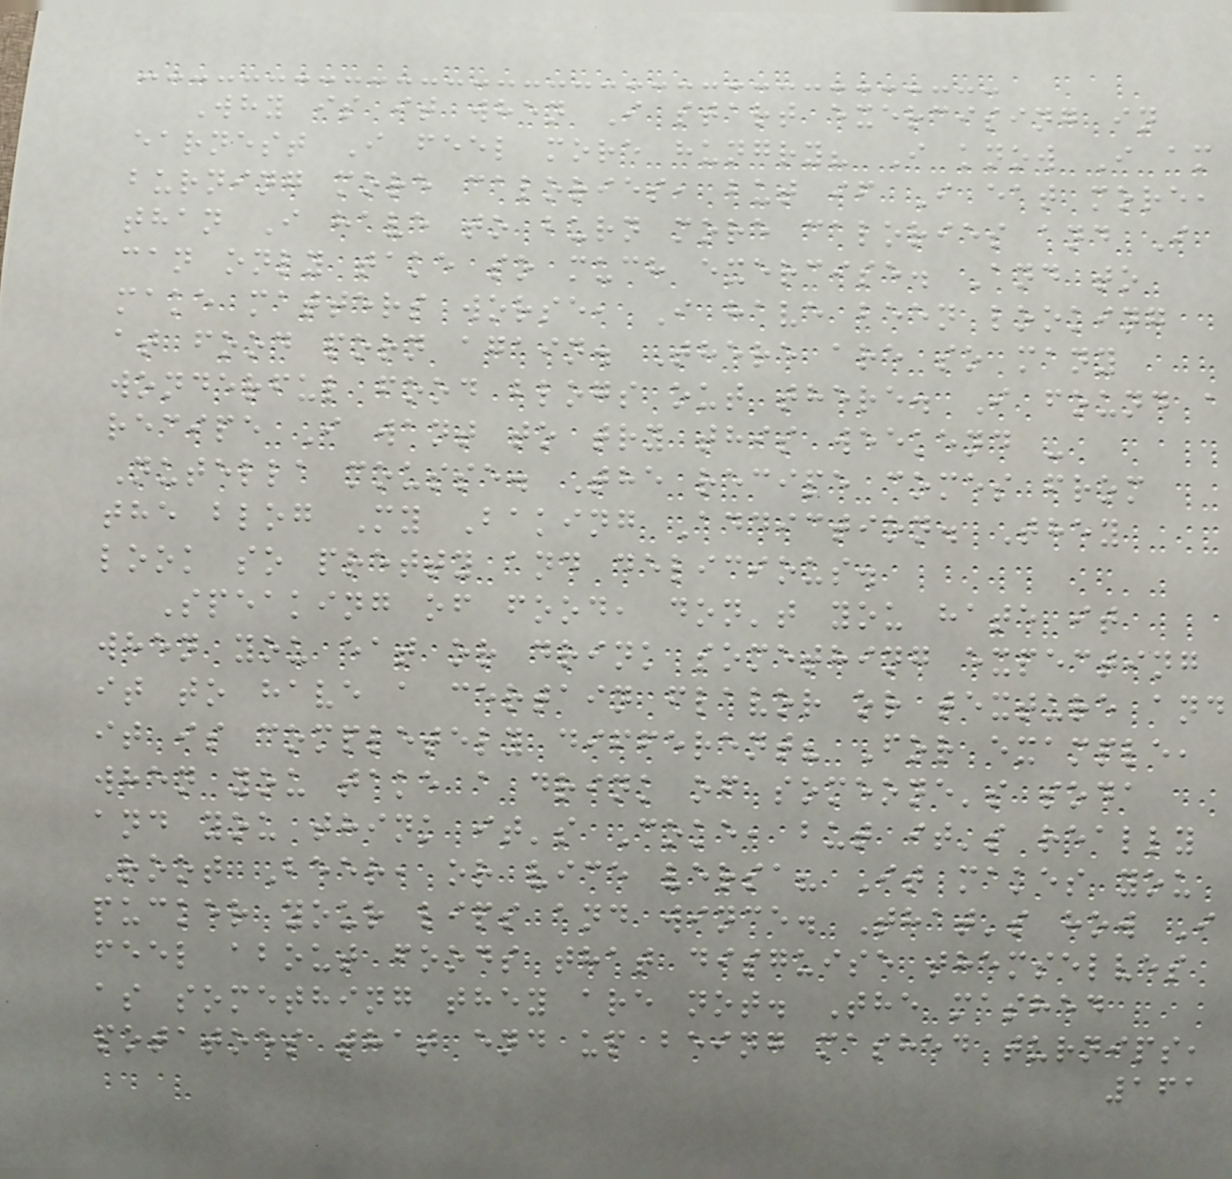Why is it when I start exercising in
earnest I feel more hungry? I know I am
burning more calories, but if I eat more,
than I have to burn more calories and I
can only take so much exercise. And to
make matters worse, I have been looking
at food porn again. There are so many
wonderful food blogs out there. I found a
recipe I want to try this weekend -
Nutella mousse. The recipe comes from
the blog My Baking Addiction. They
look so pretty and delicious.
Speaking of food, don't you hate it
when you eat or drink something expecting
it to have a certain flavor or texture and
it is completely different? For example,
when you take a drink of someone's soda
and you think it's Coke, but it's really
Root Beer, or vice versa? It makes you
pucker your lips and wince. That's how I
feel about foods that disguise themselves
as something they are not. The mashed
potatoes that end up being mashed turnips,
161
